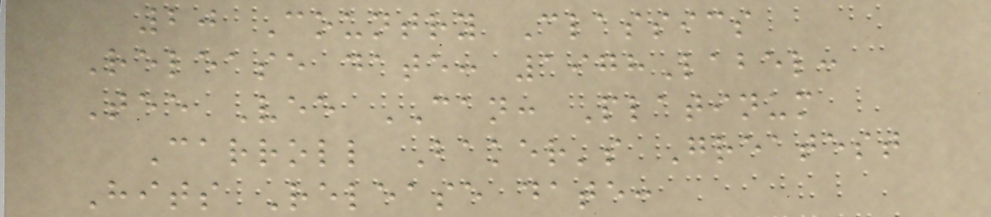20 Country Classics
Release date: 1978Label:
Tee Vee CAN: Platinum
Carroll Baker's Greatest
Hits Release date:
